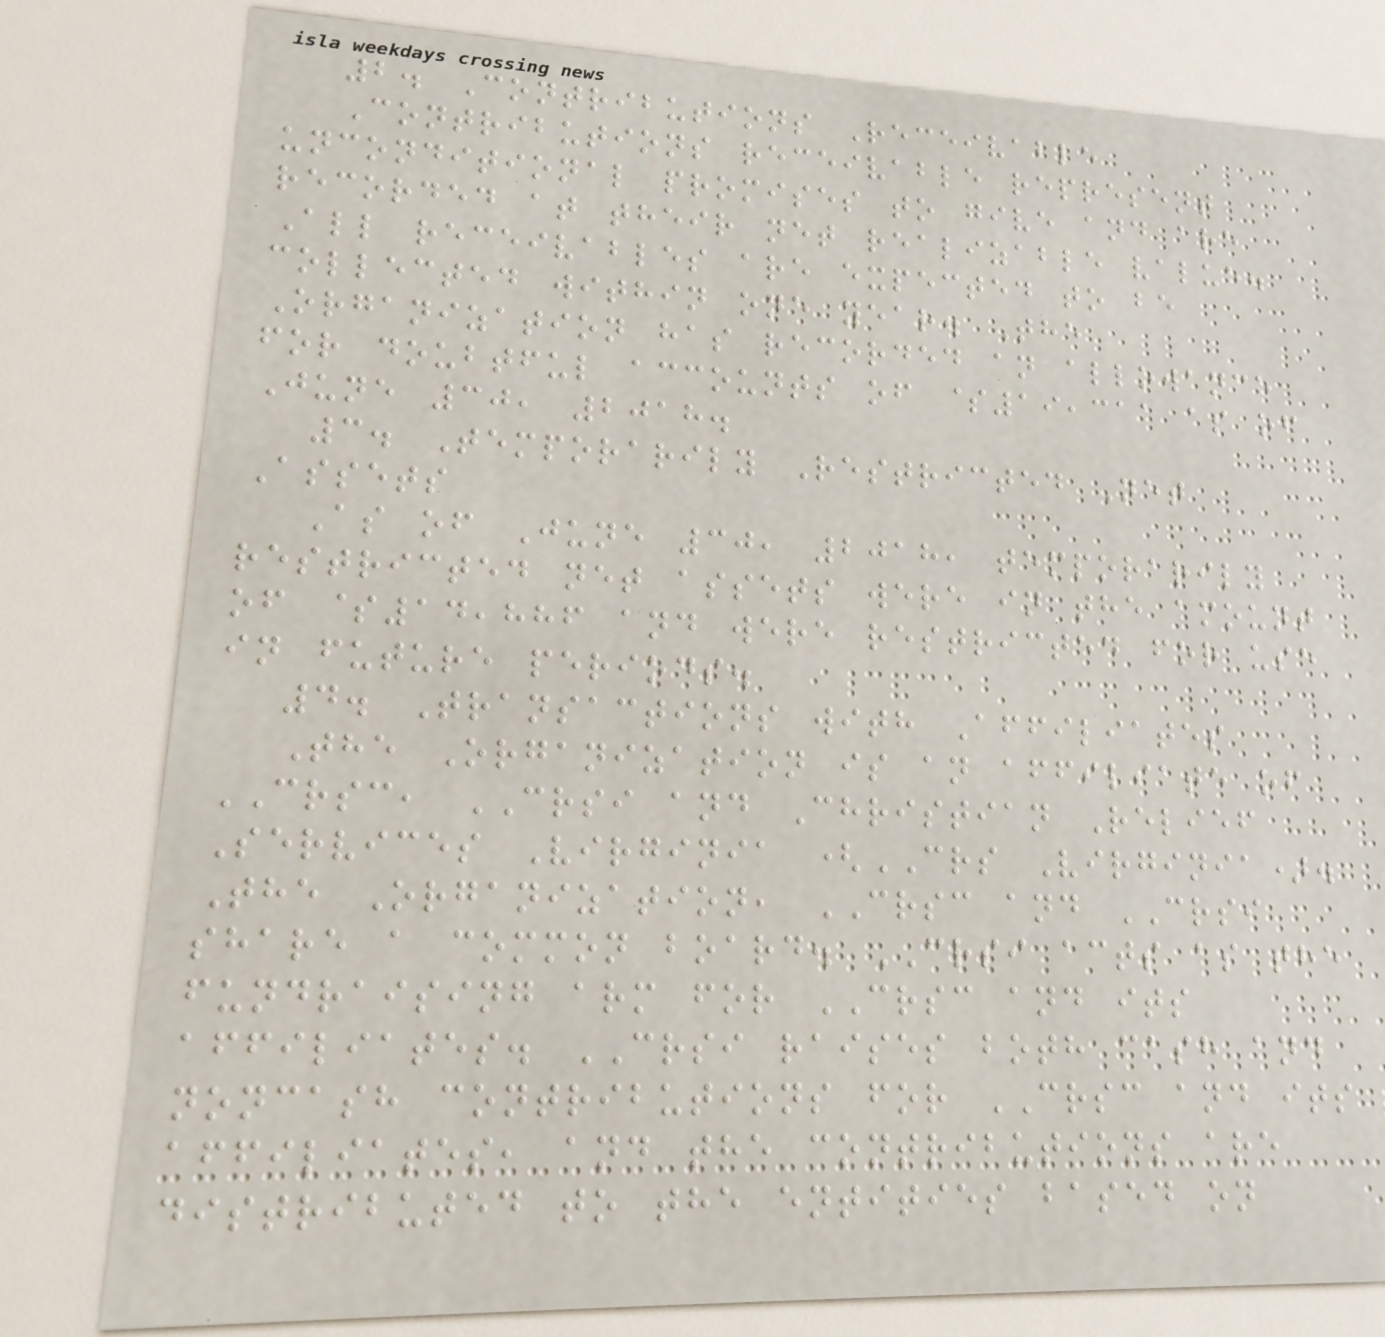2. Contributions Receivable
Contributions receivable represent
unconditional promises to give and are
recorded at their net realizable value.
All receivables are expected to be
collected within one year. The
Organization has recorded an allowance
for doubtful accounts of $19,311 as of
June 30, 2018.
3. Temporarily Restricted Net
Assets
As of June 30, 2018, temporarily
restricted net assets were in the amount
of $14,886 and were restricted for use
in future periods.
4. Transactions with Affiliates
The Organization is an affiliate of
CRSC, CRSI and Christian Relief
Services Virginia (CRS Virginia).
The Organization, CRSC and CRSI
share a common board. CRSI acts as the
fundraising arm for CRSC and its
affiliates. CRSI raises both cash and
noncash contributions for CRSC and its
affiliates, and the contributions are
distributed to the entities based on
